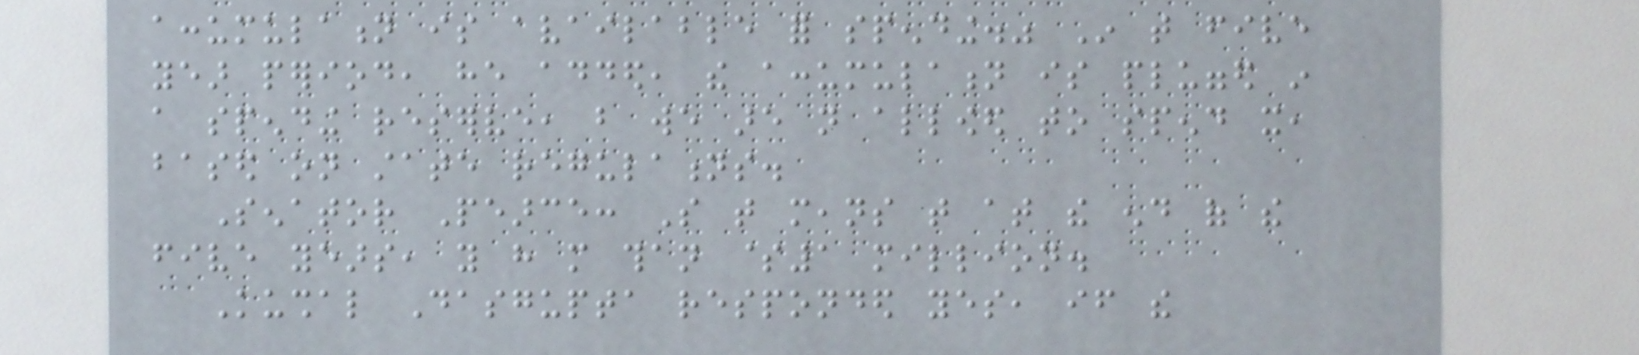accumulation is available for spending." In that five
year period, he added, the accumulation is plugged in
a spending reserve, but we are not allowed to spend it,
based on state regulations.
Senator Pearce: So that means that at the end of the
five years, you have more than $1 million.
Kushal Dasgupta responded yes, if the
